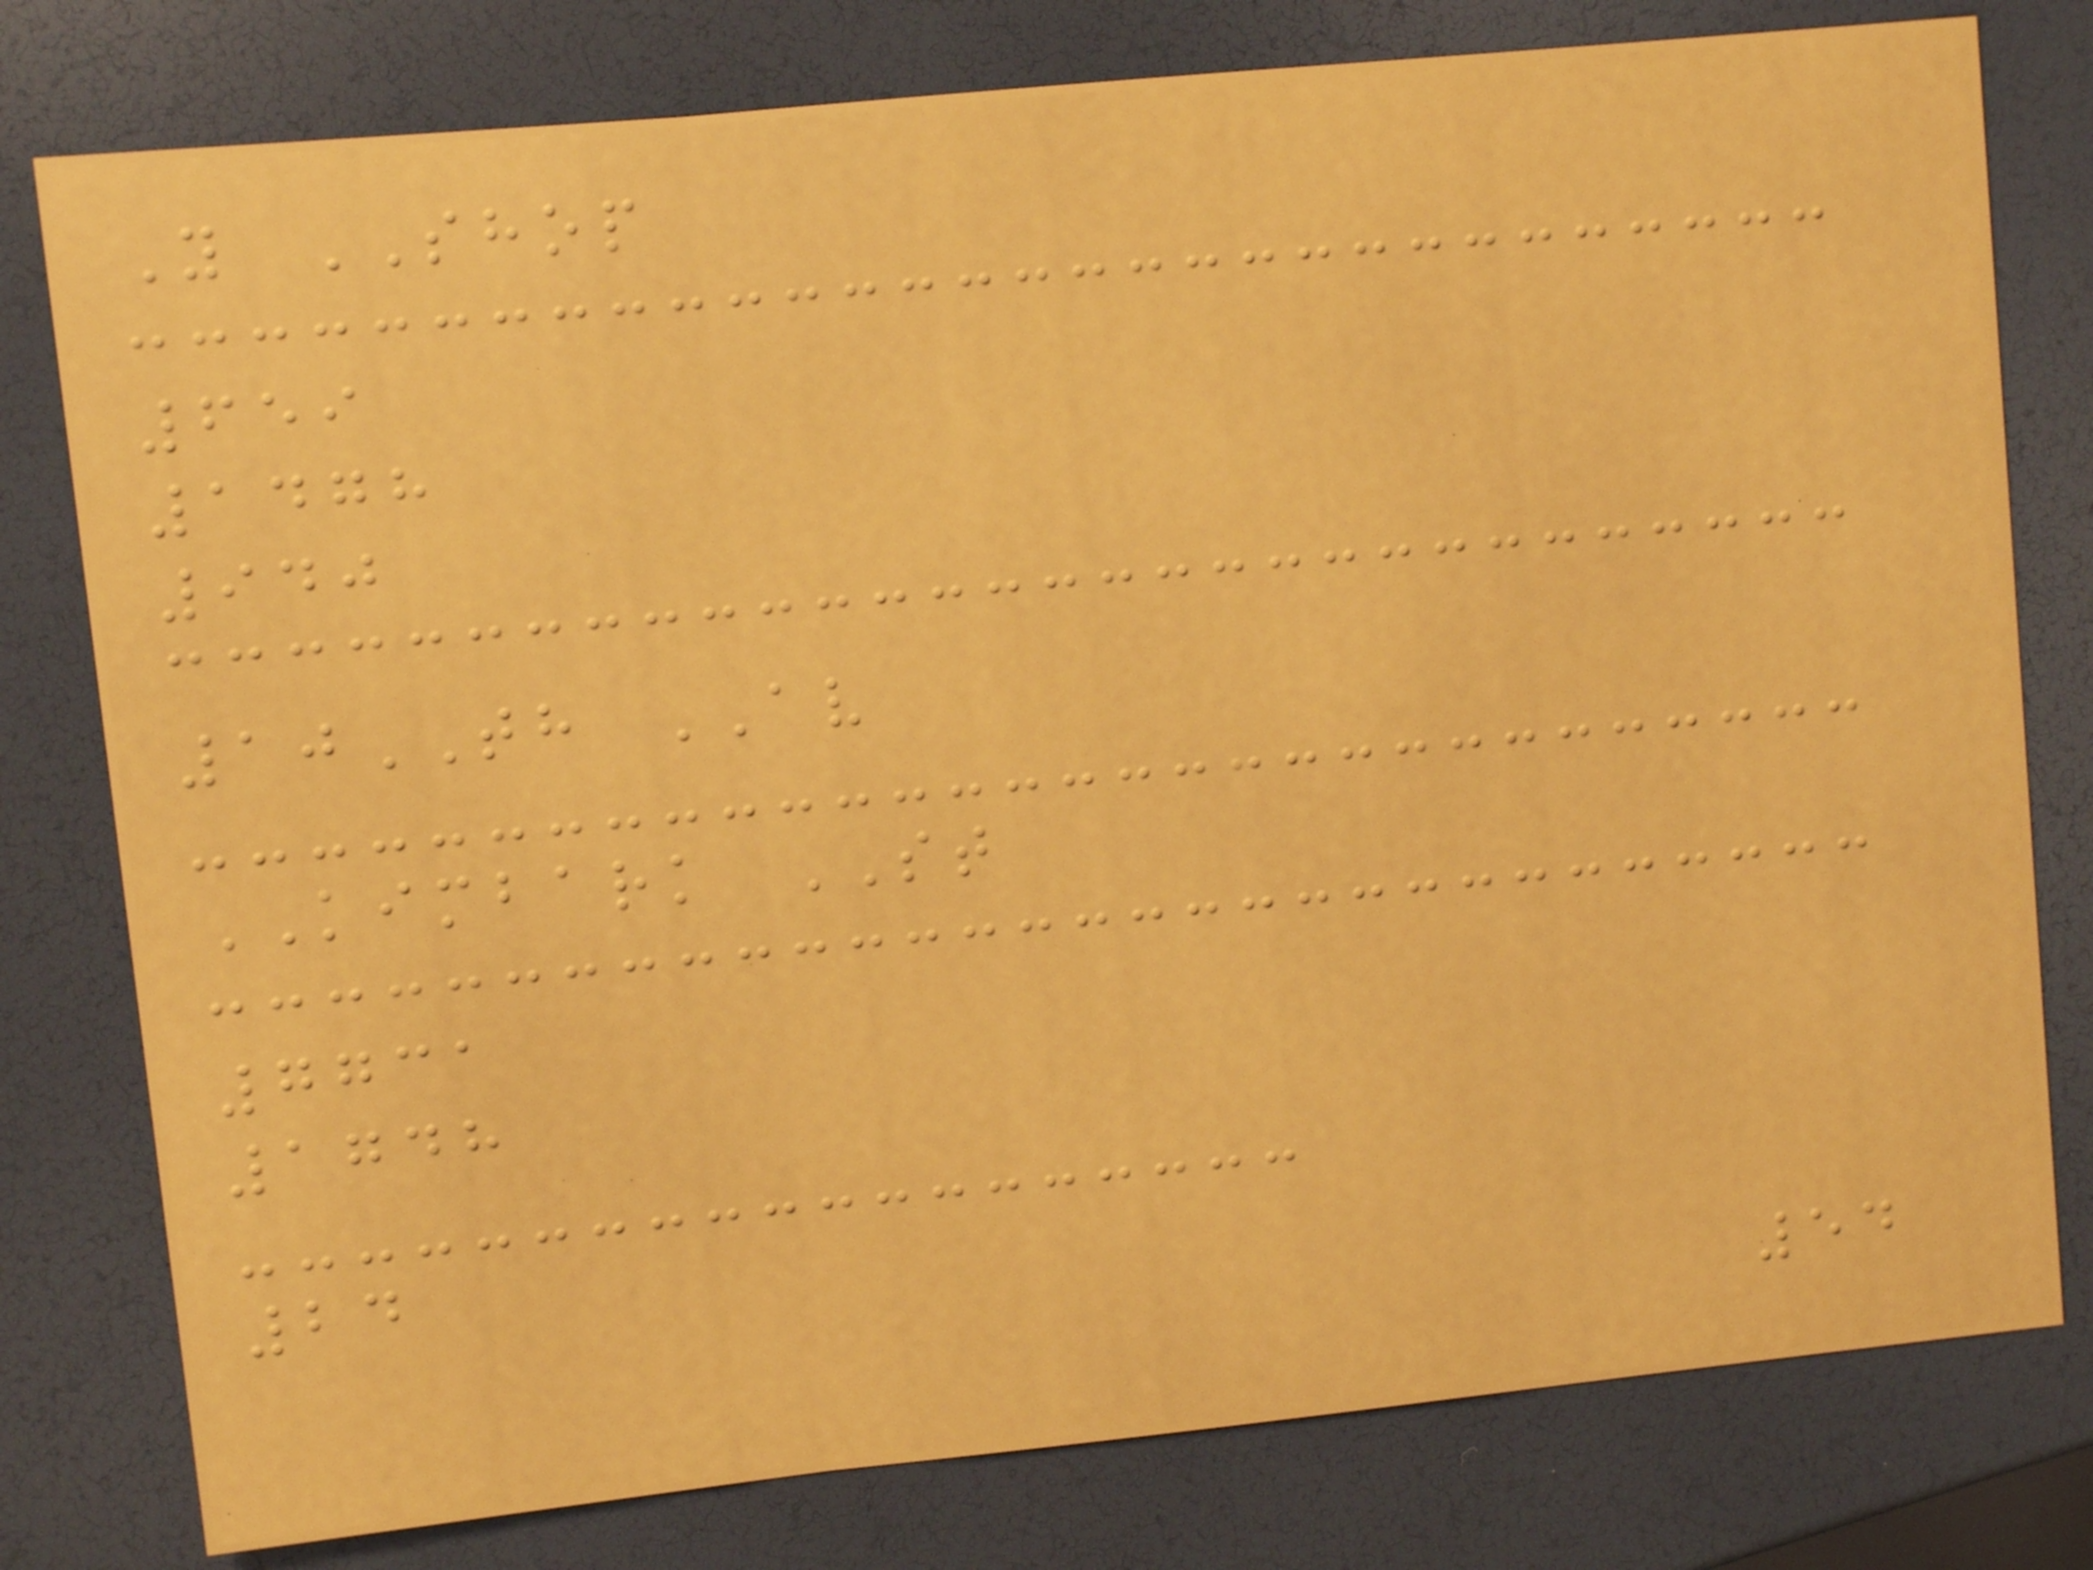Y SHOP
659
1478
940
10TH AV
KIMBARK ST
7731
1748
24
54
